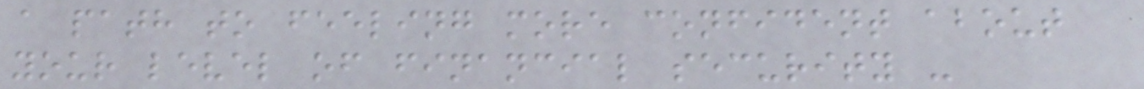a path to feeling more confident about
your level of financial security -
